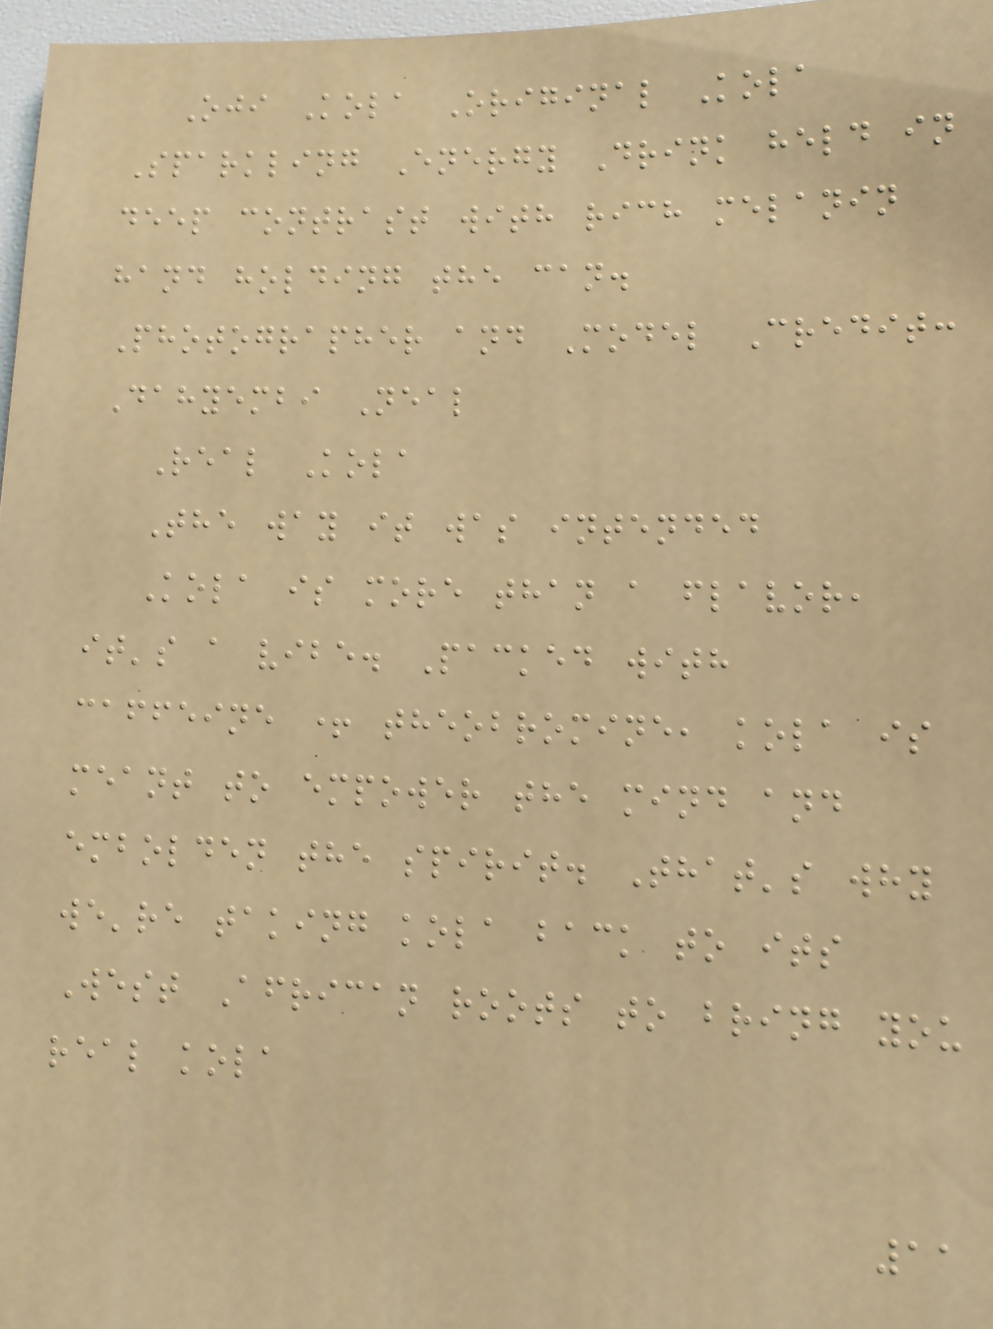Oji Kola Original Kola
Sparkling Energy Drink held in
deep contrast with rich melanin
hand holding the can.
Photographer and Model Credit:
Dahyembi Neal
Real Kola
The way it was intended
Kola is more than a flavor,
it's a vibe. Packed with
caffeine + theobromine, kola is
meant to empower the mind and
embolden the spirit. That's why
we're taking kola back to its
West African roots to bring you
real kola
11
